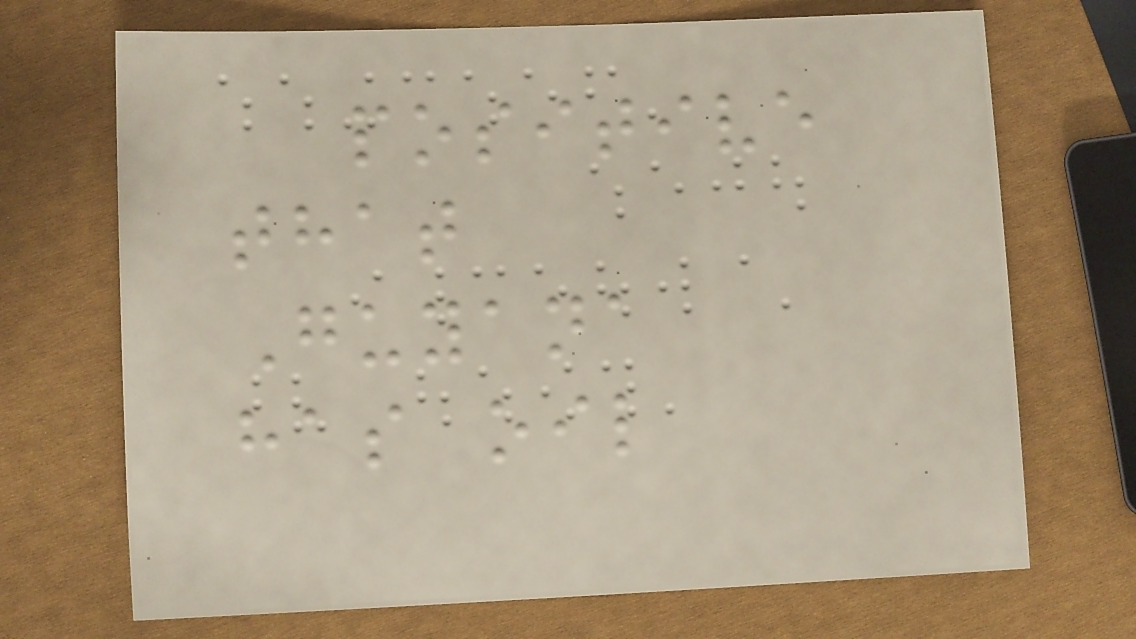positive
that
Guyana
has oil
